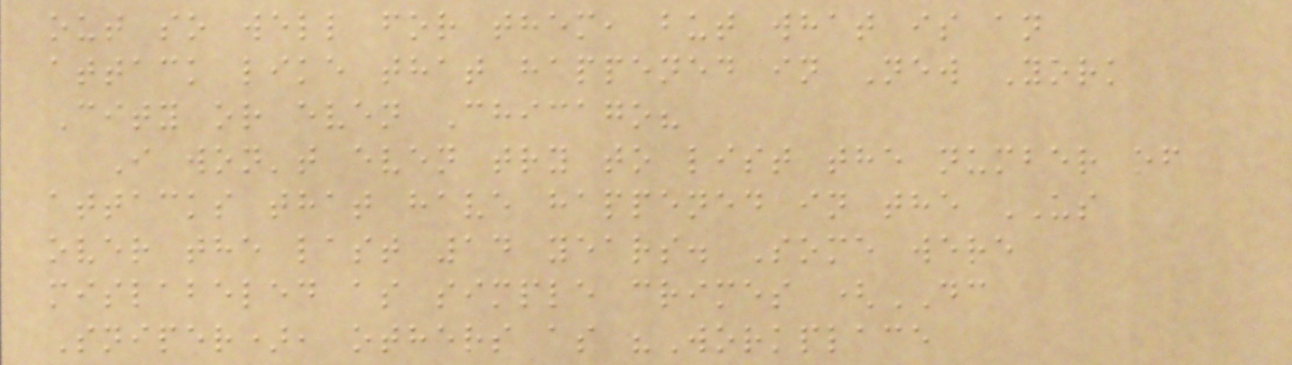out so well for them, but what is an
attack like that happened in New York
City or even Chicago?
I won't even try to list the number of
attacks that have happened in the US
over the last 14 years. Some were
mislabeled as simple crimes (DC
Sniper), others as "Workplace
